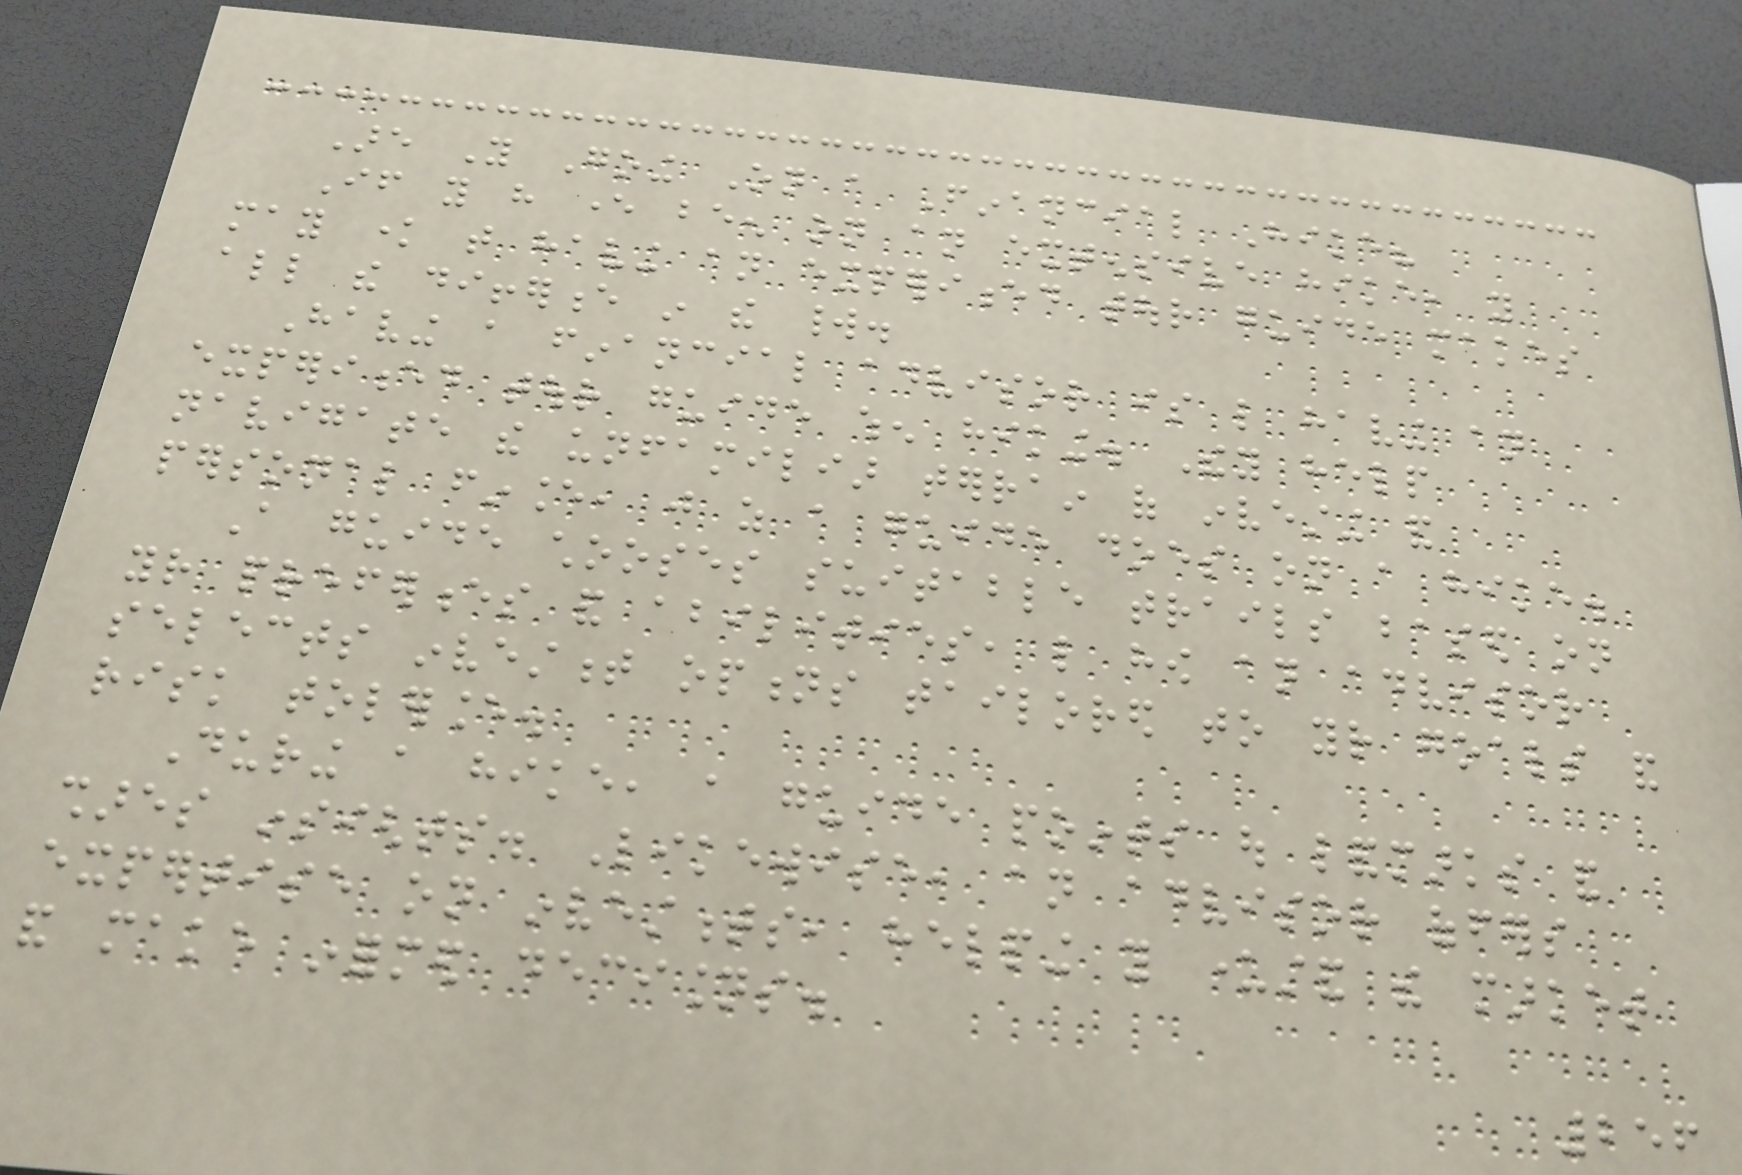Are You Going On a Financial Hike?
If you have ever been on an extensive hike, you
may know that having an experienced tour guide makes
all the difference in the world.
Having a financial advisor is like having an
experienced tour guide when hiking. They help
navigate the unfamiliar terrain of investing and
personal finance, just as a guide does on a hike.
A guide chooses suitable trails based on
your preferences and abilities, like how an advisor
selects investment options tailored to your goals and
risk tolerance.
During a hike, a guide points out landmarks and
shares insights. Likewise, an advisor offers
expertise on investments, helping you understand the market
and make informed decisions.
256
